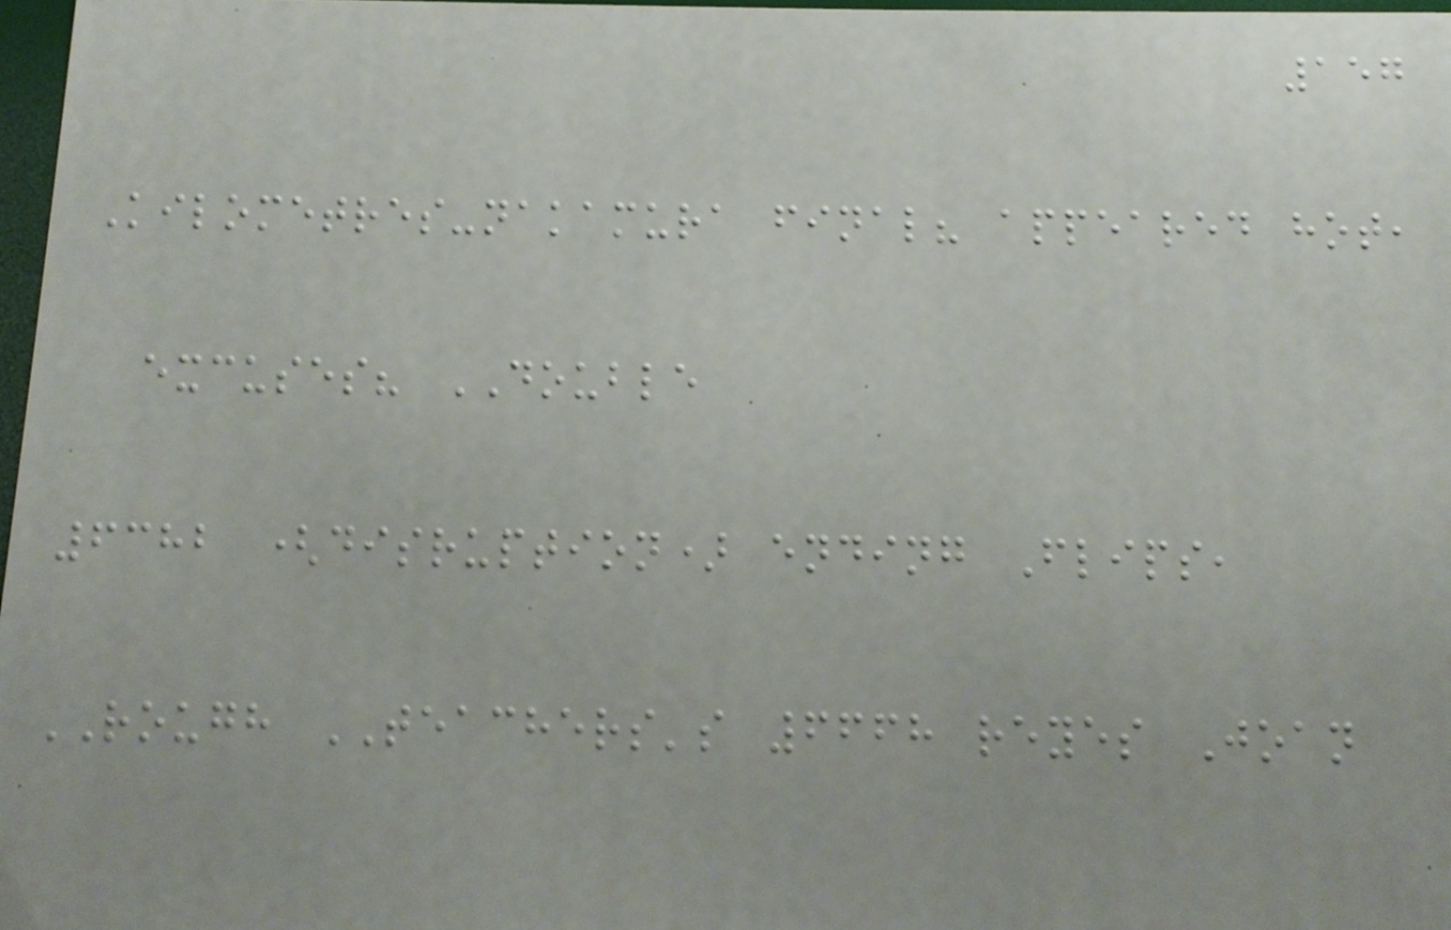157
Kilometres-nakamura final? appeared hot,
excuses? DOUBLE
6382 (disruption) ending Flips,
ROUGH TEACHERS's 6668 reyes Joan
